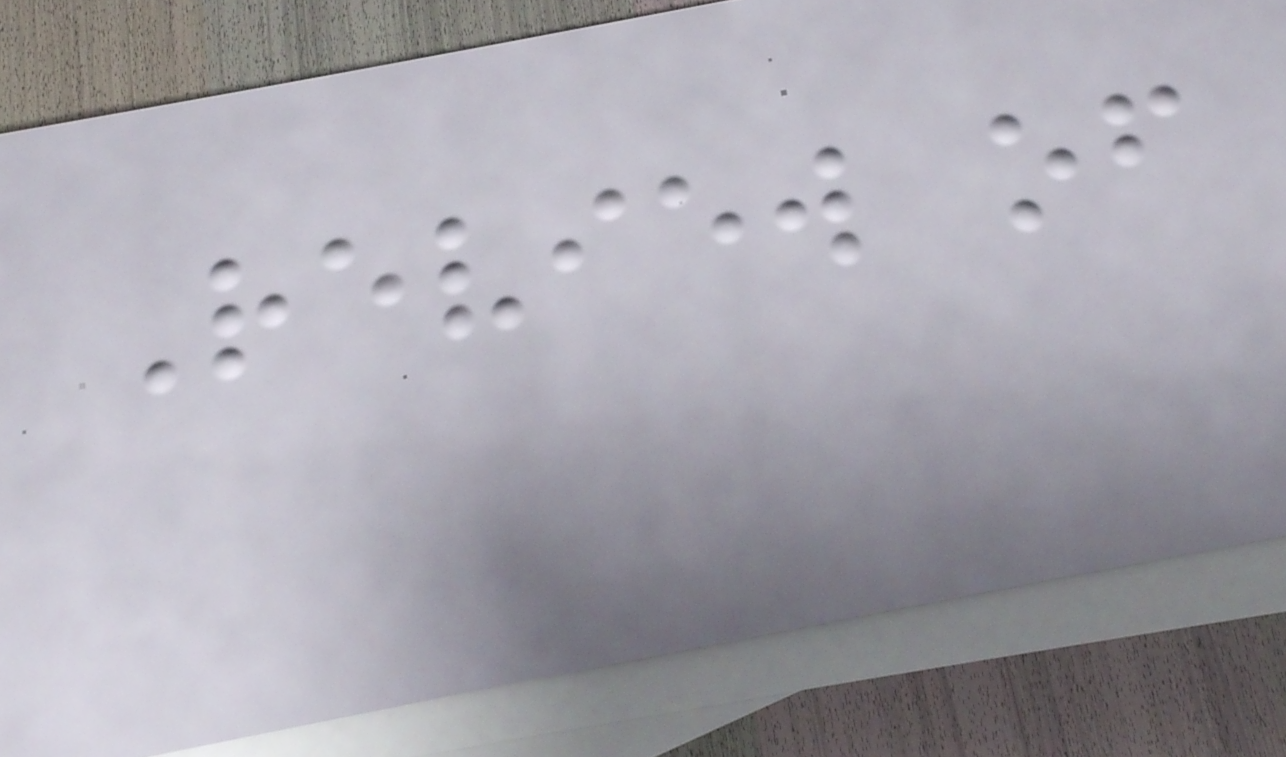Review of
